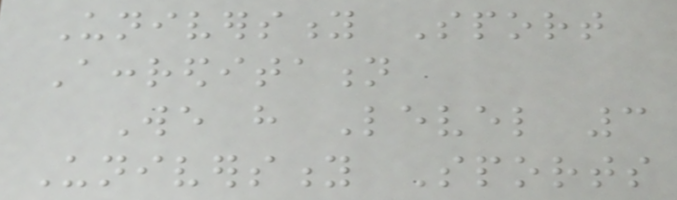University Sport
Accreditation
We have Level 3
University Sports
